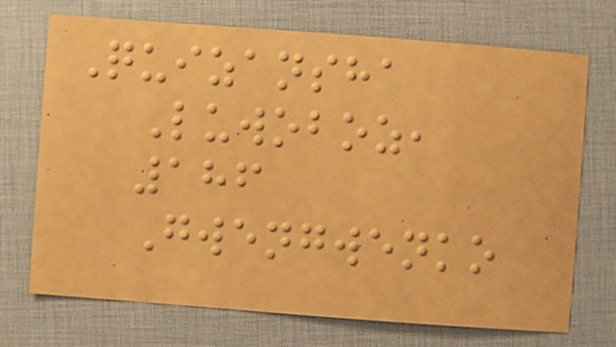Quizansha
Luwoboz,
186
Gwengwenko
